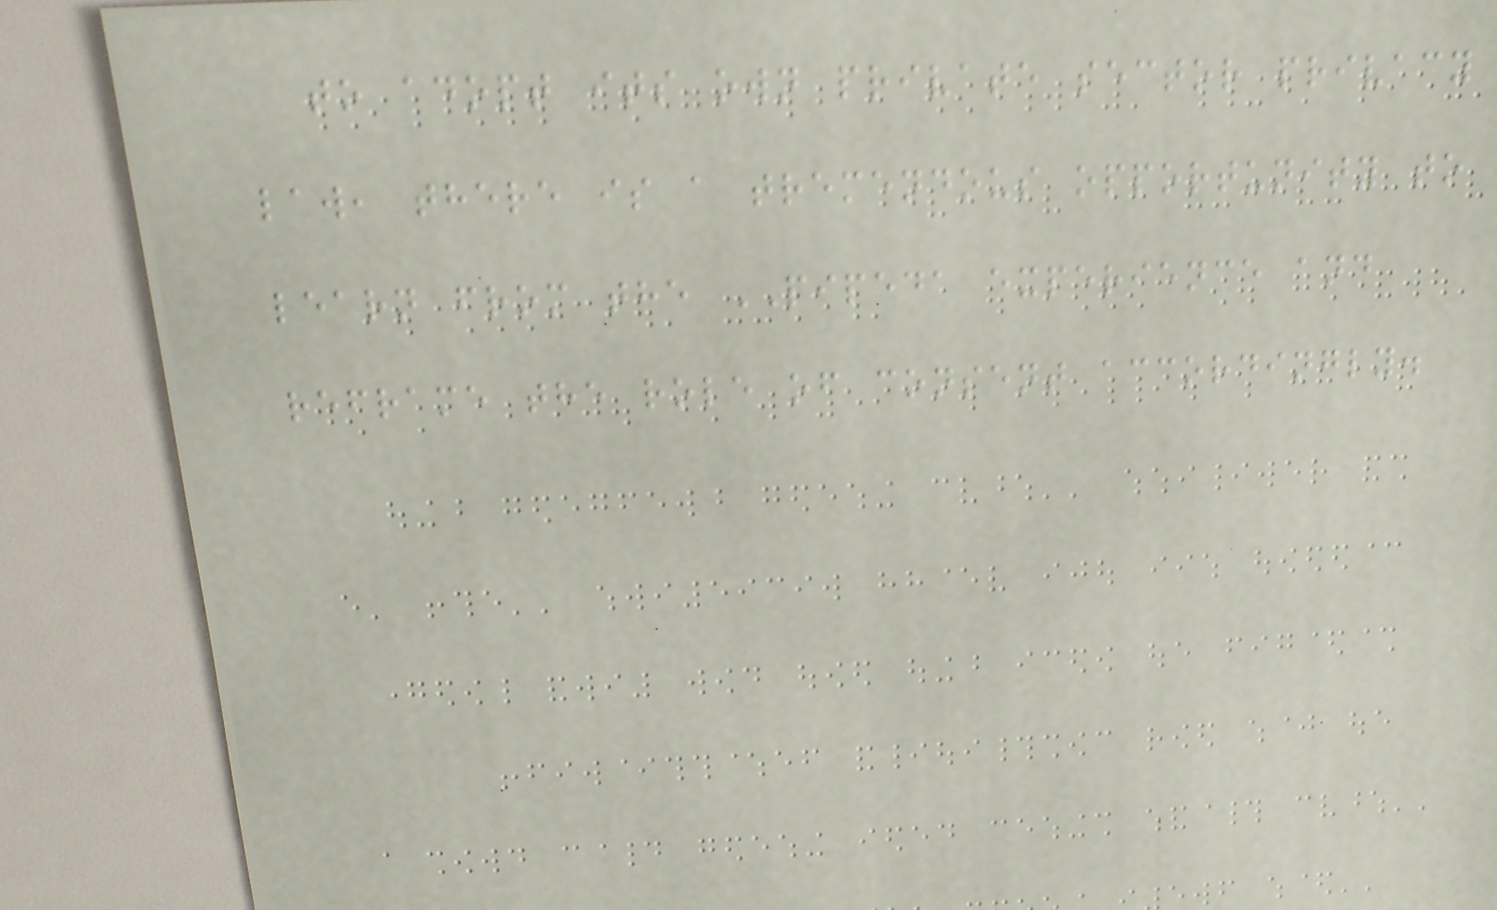to adopt its own private sector privacy
law, there is a tremendous opportunity to
learn from the PIPEDA experience and
reframe the role of consent accordingly.
